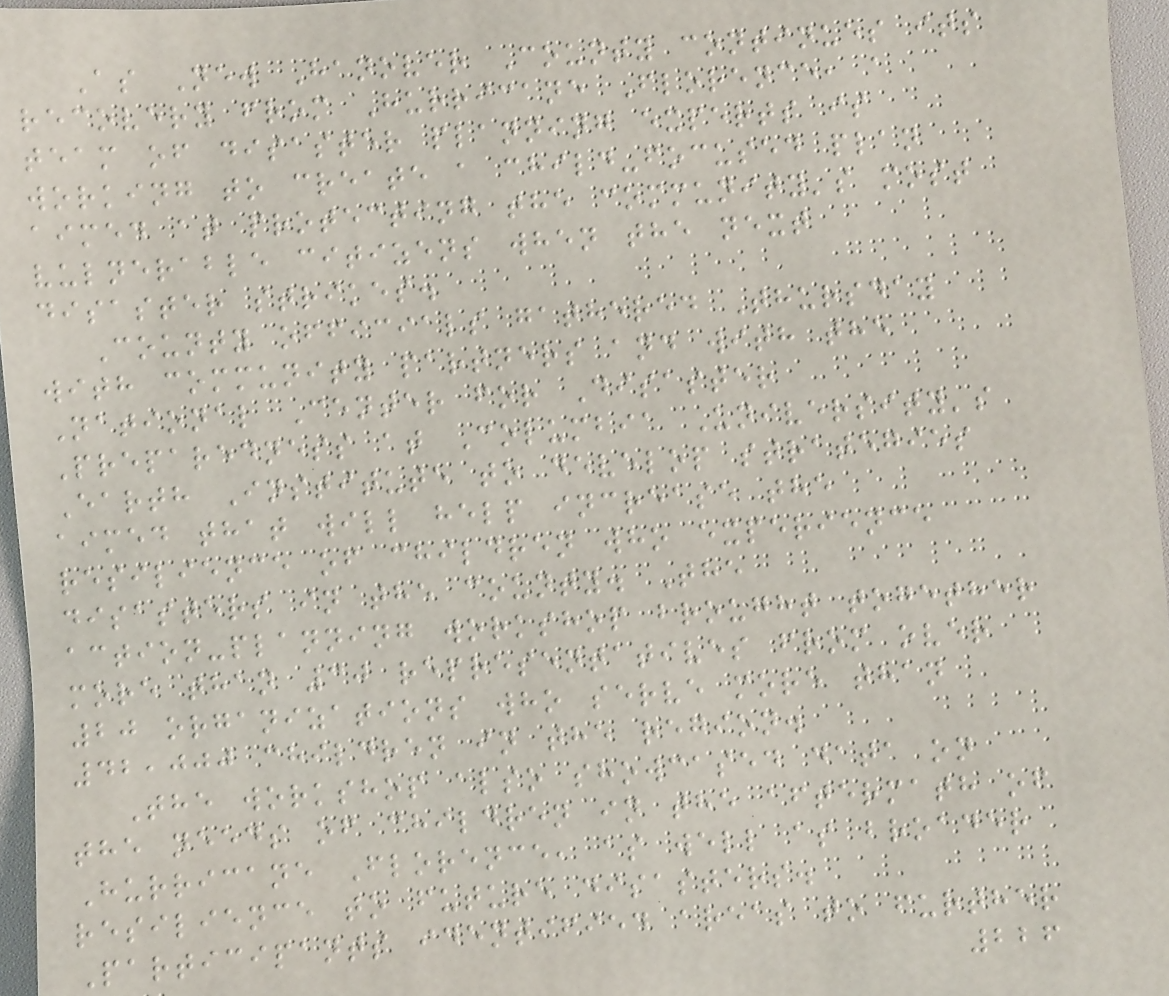As New Hanover County continues its
recovery from Hurricane Florence, a
team of disaster planning experts is
working to create a child-focused plan
aimed at protecting the community's most
vulnerable citizens when the next
disaster strikes.
County officials gathered Thursday
with community partners and with the
National Center for Disaster
Preparedness at Columbia University's
Earth Institute to develop strategies
aimed that will help increase the
resilience of children who experience
disasters in the county. The
action-planning workshop brought together
more than 30 representatives from over
20 organizations who serve more than
42,000 children in the region.
The workshop also showcased data on
the needs of children in the aftermath of
Hurricane Florence, as well as broader
resilience to future disasters.
Participants identified areas to further
226
